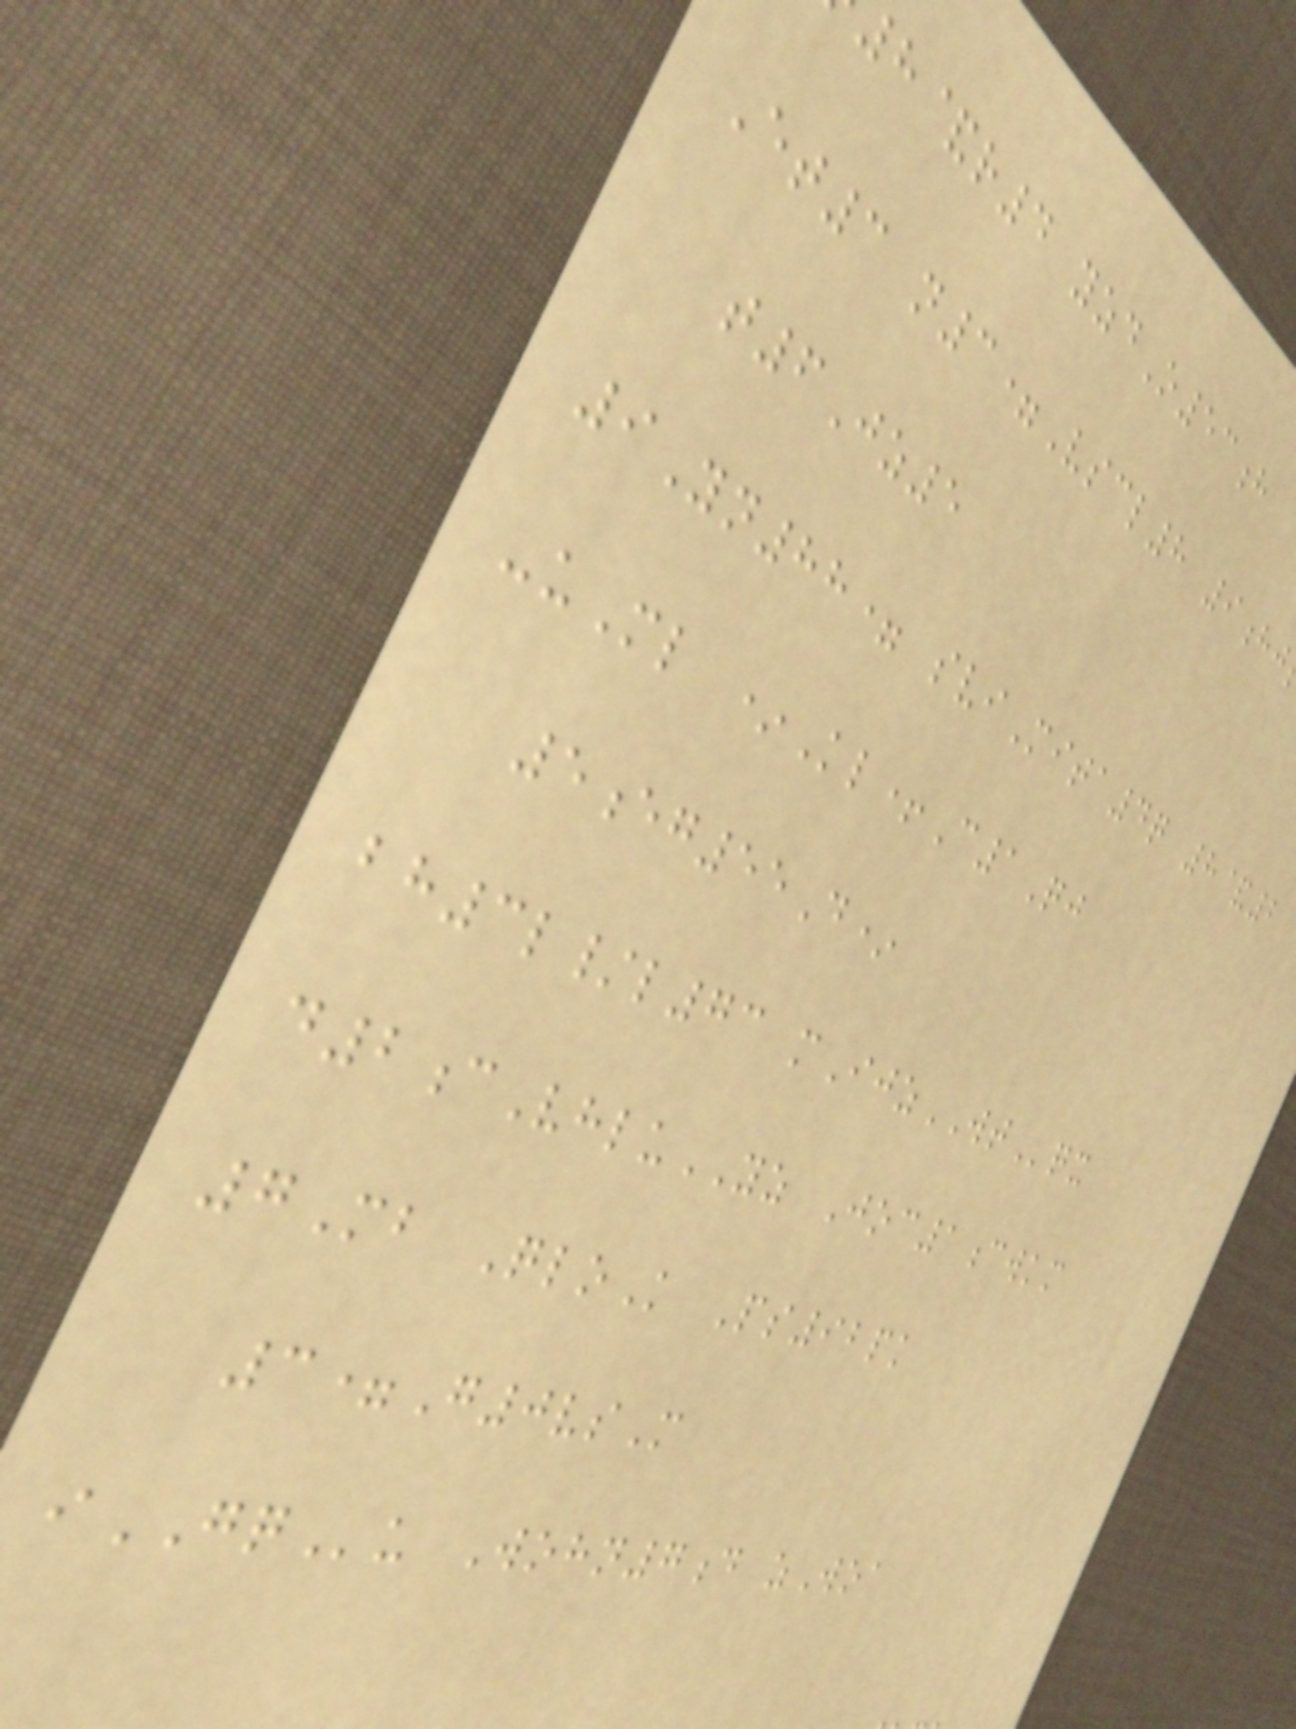&r4 yzdO53h
Et3 n3=Vscl8 9hj
t6Jz5
9Yn88= sviMita4q 8&2
-uMl *Kl+C1Qj
5eg55D*
bh3l/l73 mIjzWTqx
d2cVhluYZ Joc1cwkm
7Mb QloK Ps92pk
3=G0vsM
iGQu Wohn7d zWoa
